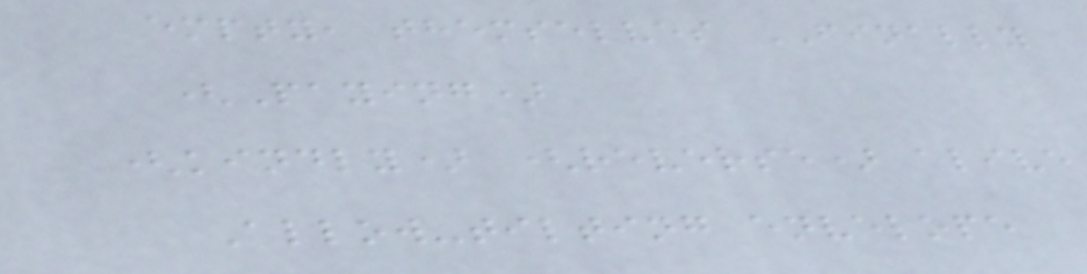empty, themselves FINALLY
(Paying)
(kindly) (reverse) alive
Allow-tilting envelope
